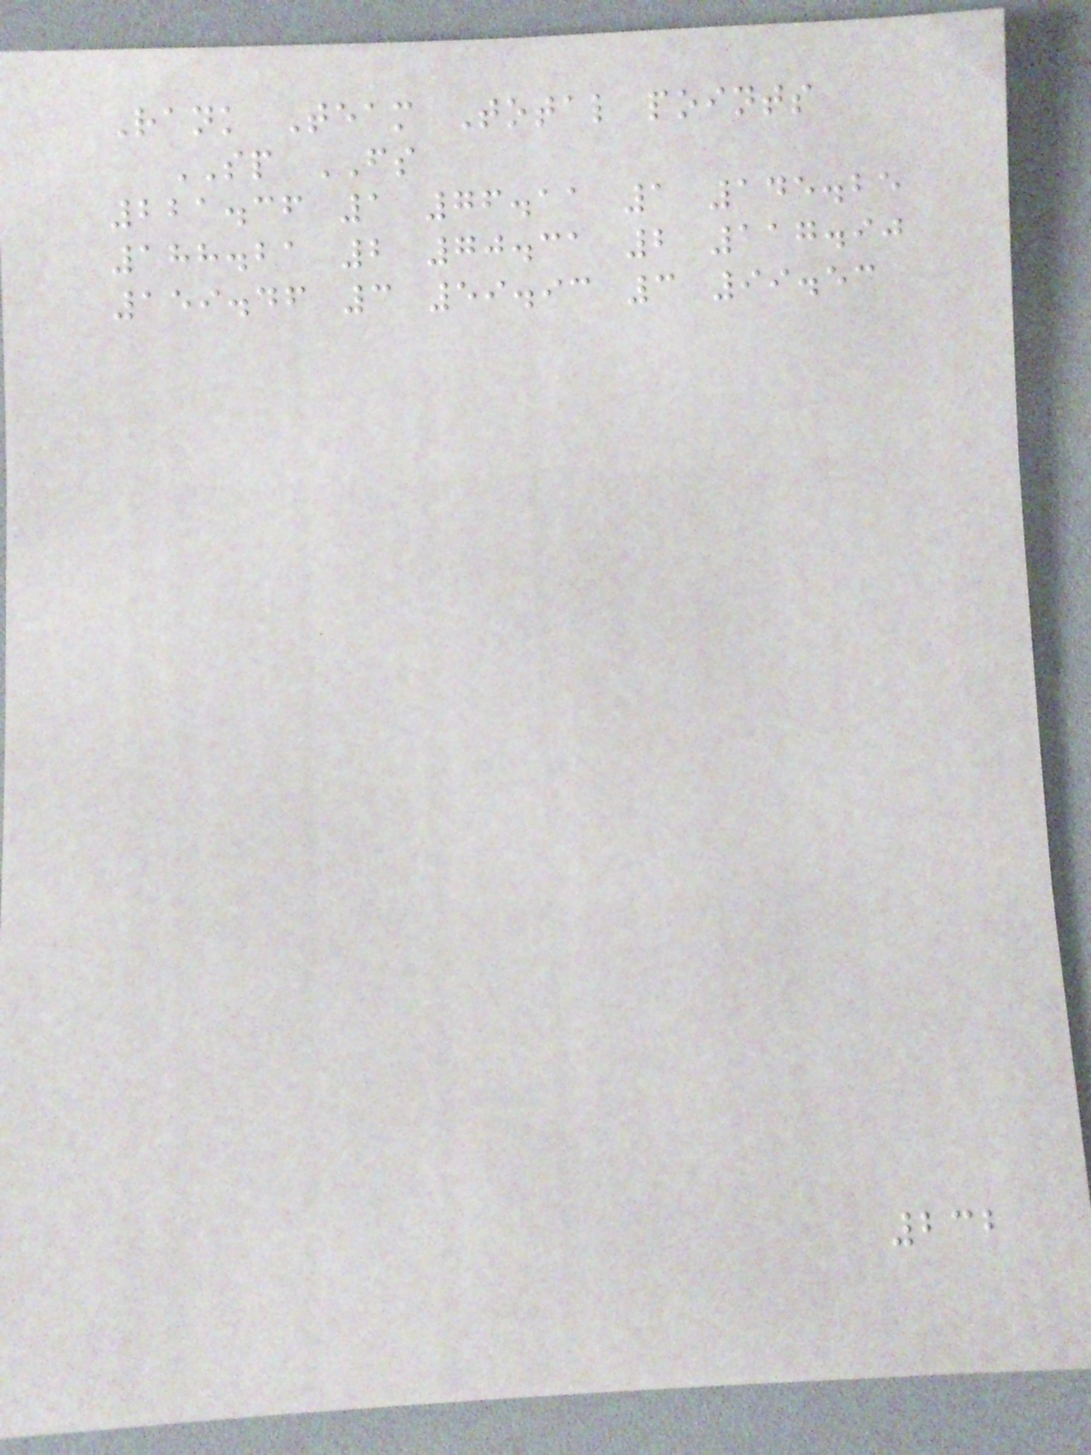Rank Team Total points
SP FS
221.36 1 76.11 1 145.25
188.21 2 70.31 2 117.90
159.46 3 59.93 3 99.53
232
